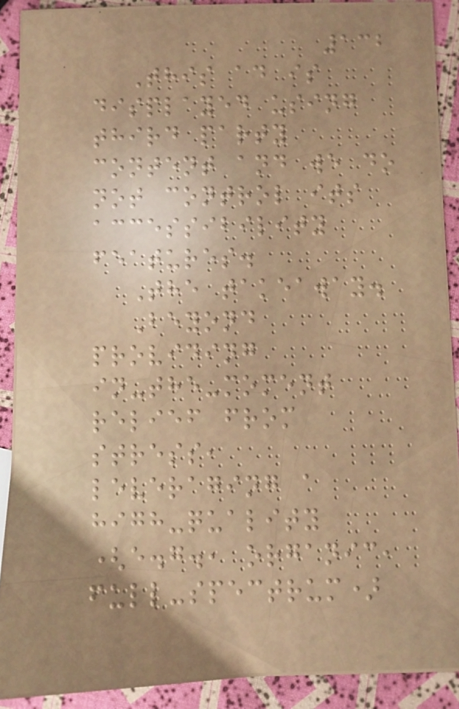132
This ad is
displayed using
third party
content and we do
not control its
accessibility
features.
The takeaway.
Beyond
providing
in-the-moment
relief from
stress,
leveraging a
high-quality
(e.g., organic,
full-spectrum)
